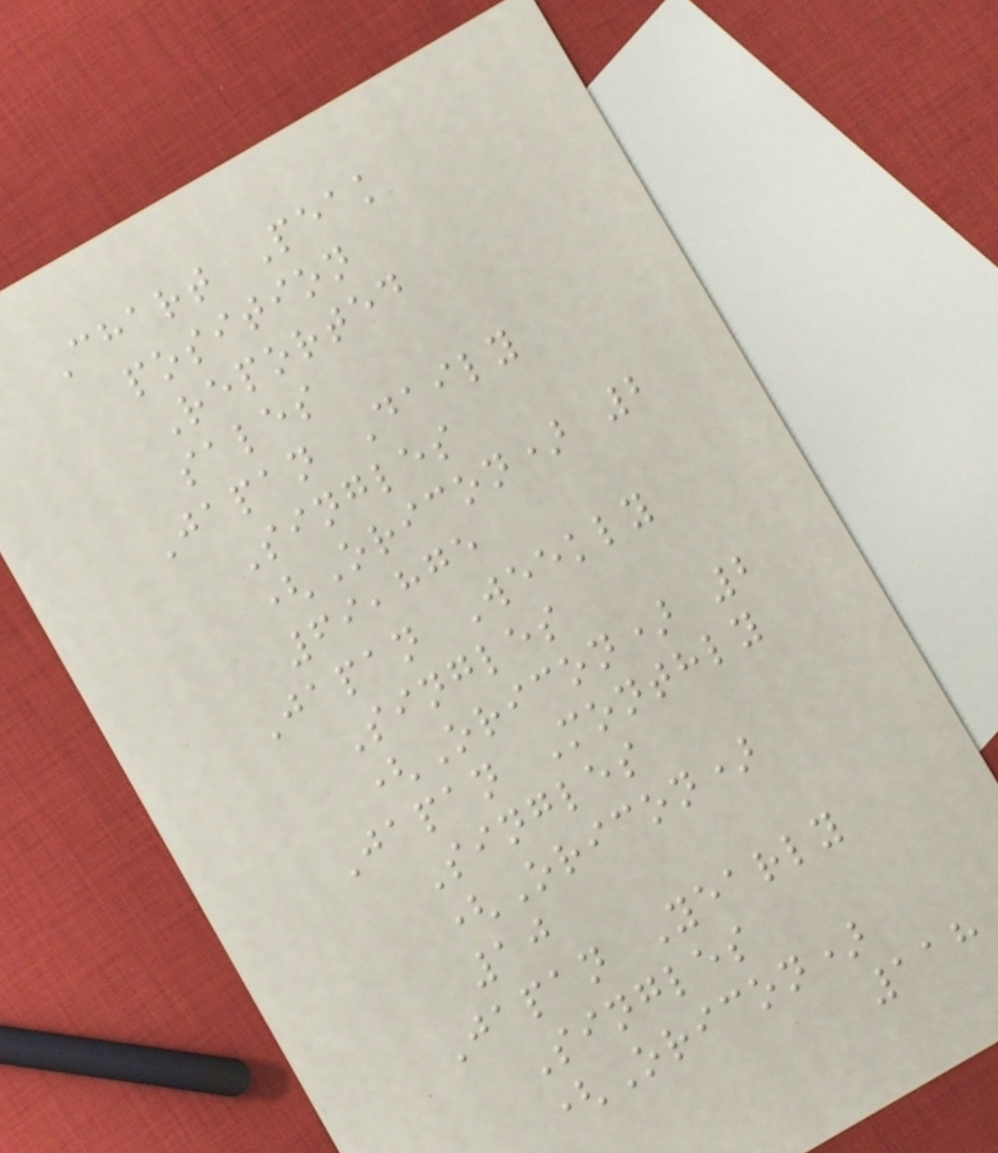Chart Peak
position
Reported
sales
Japan Daily
Singles
(Oricon) 2
69,875
Japan Weekly
Singles
(Oricon) 2
Japan Monthly
Singles
(Oricon)
10
Japan Yearly
Singles
(Oricon)
118
